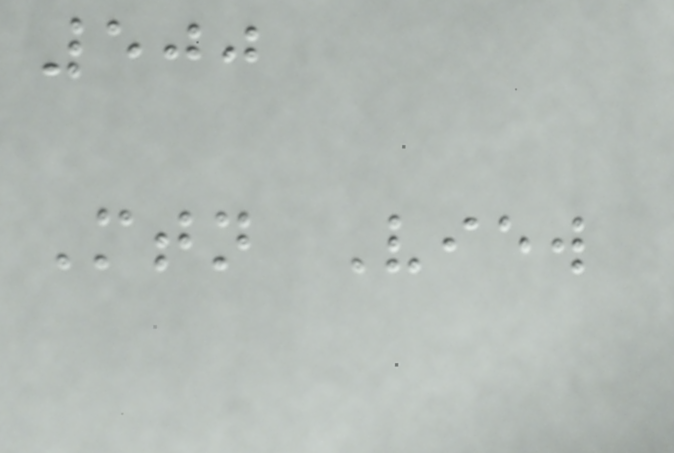500
Mtn View
